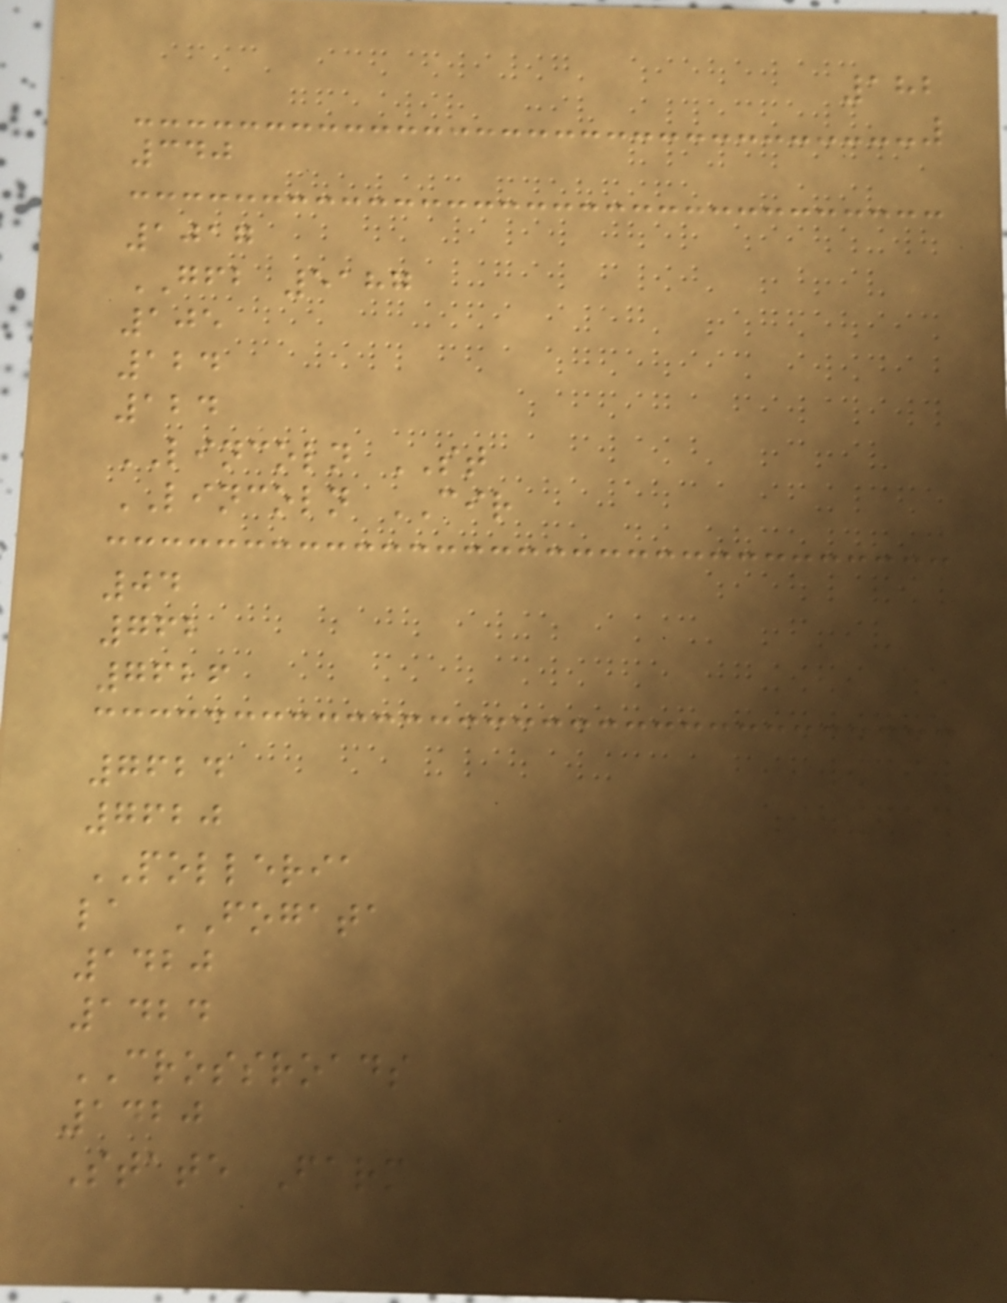182
340
1017
GFB 5187
105
124
124
LINCOLN ST
LINCOLN CIR
04
762
7626
7624
7620
POLLERIA
la FOGATA
1420
1424
CROSSROADS
1420
State Farm
